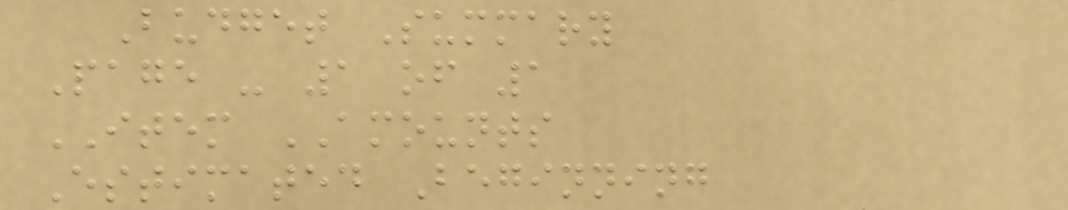Budget Summary
Page - 1 of 1
ITEM AMOUNTS
Estimated Beginning
